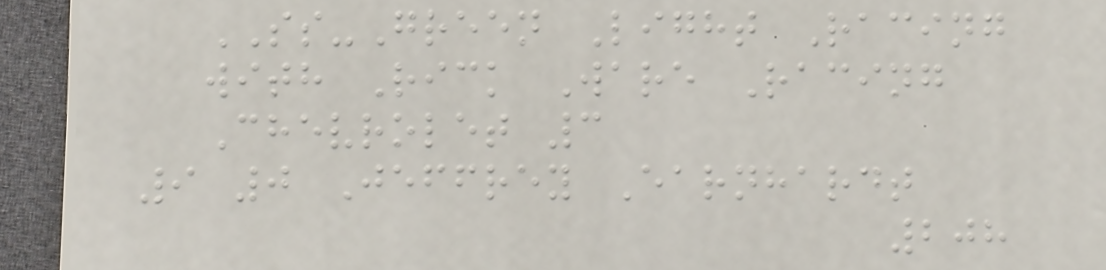SS-Green Light Racing
with Rick Ware Racing
Chevrolet 3
9 0 Jeffrey Earnhardt
208
